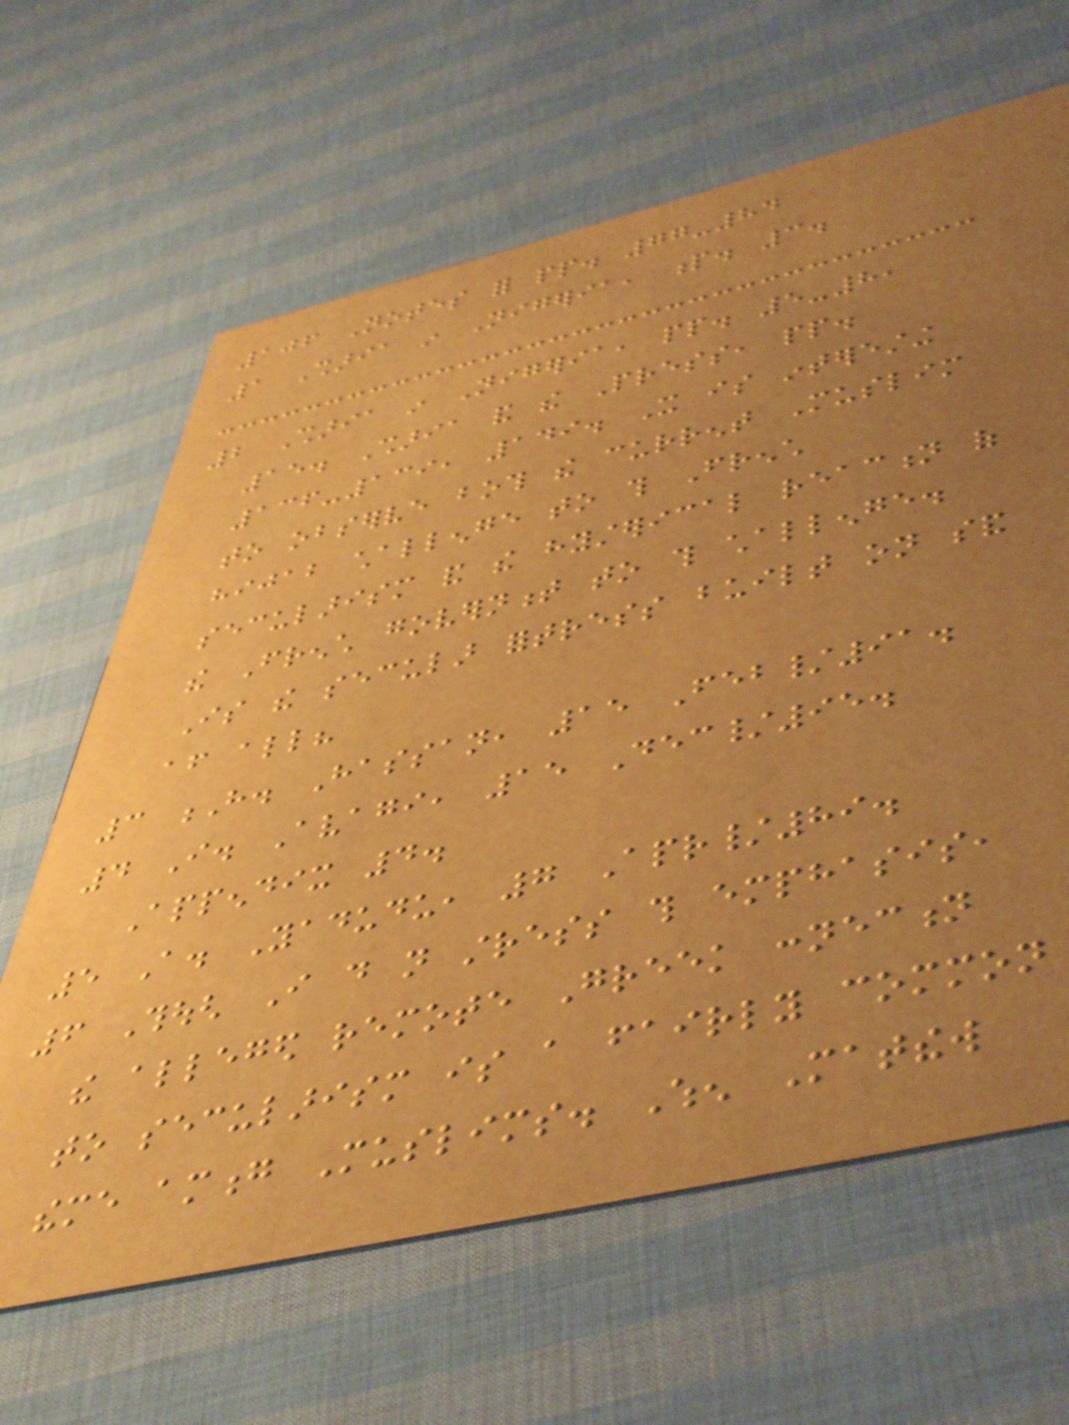106 Notes for pp. 77-84
1 Sharia in Nigeria, p. 3.
2 Sharia in Nigeria, pp. 5-8,
15. Sharia and the Press, pp.
136-139, 149. It is interesting
to observe both the current Muslim
hijab challenge to this French
secularism and the hysterical reaction of
the French government to this challenge.
Is the secular fortress built on sand
after all?
3 H. Hassan, 15 Feb/91.
4 I. Avagi, 15 Dec/95.
Appendix 4.
5 A. Yadudu, 7 Apr/89.
6 Though I do not stress this emphasis,
the alleged remote Greek connection
to secularism is a fairly common
theme among Muslims. When Matthew
